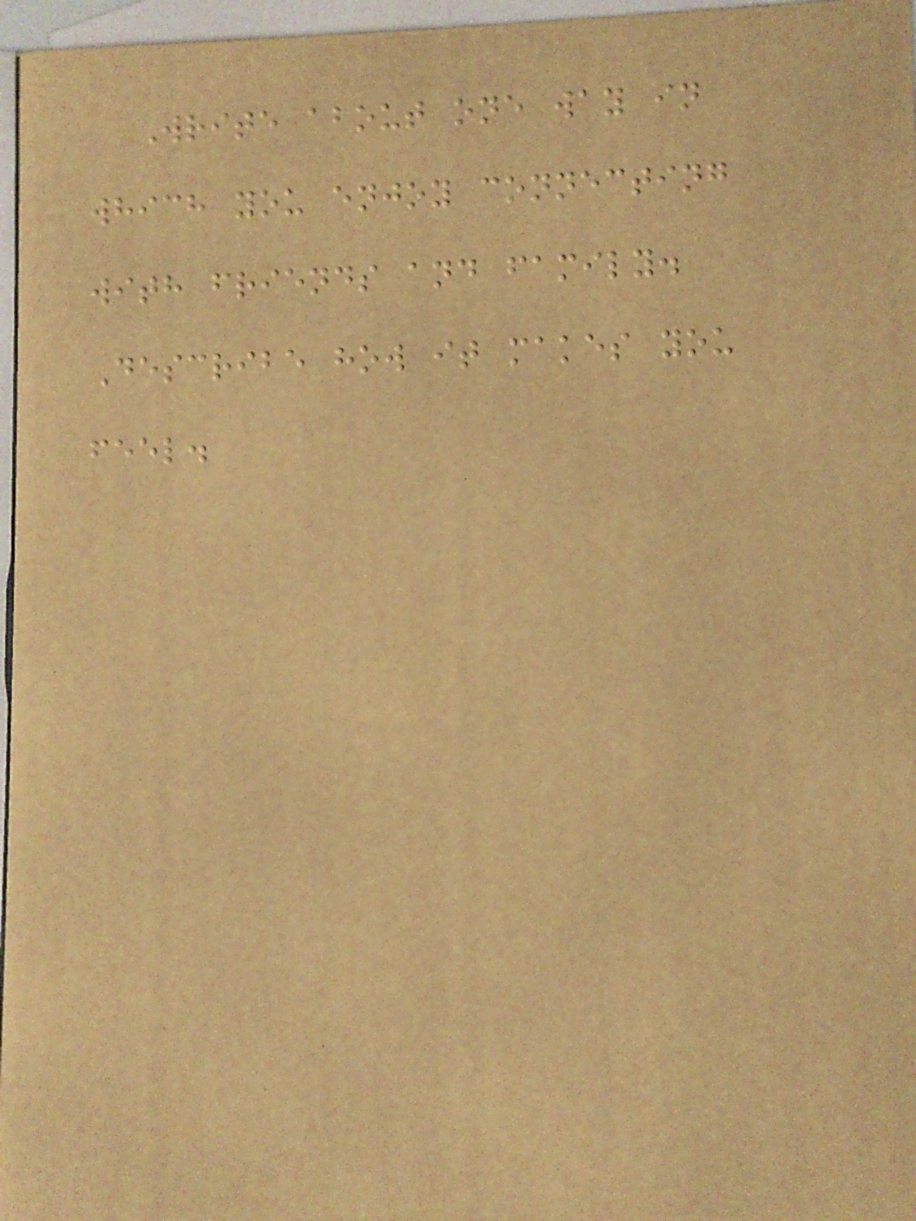Write about one way in
which you enjoy connecting
with friends and family.
Describe how it makes you
feel.
